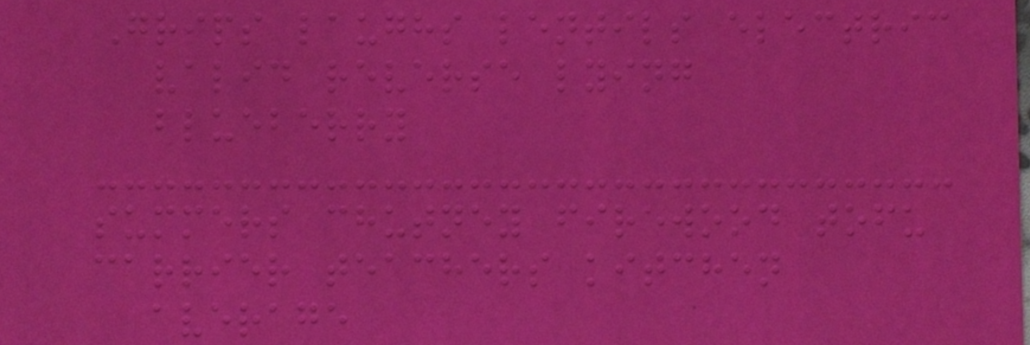Grips laughs lentils electric
valid reverse lying
blueberry
summers chutney firewood tofu
carrier teachers kitchen
average
